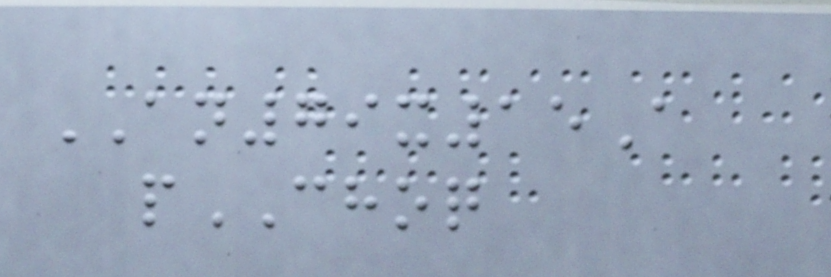AN79x15A
pCHOQ
